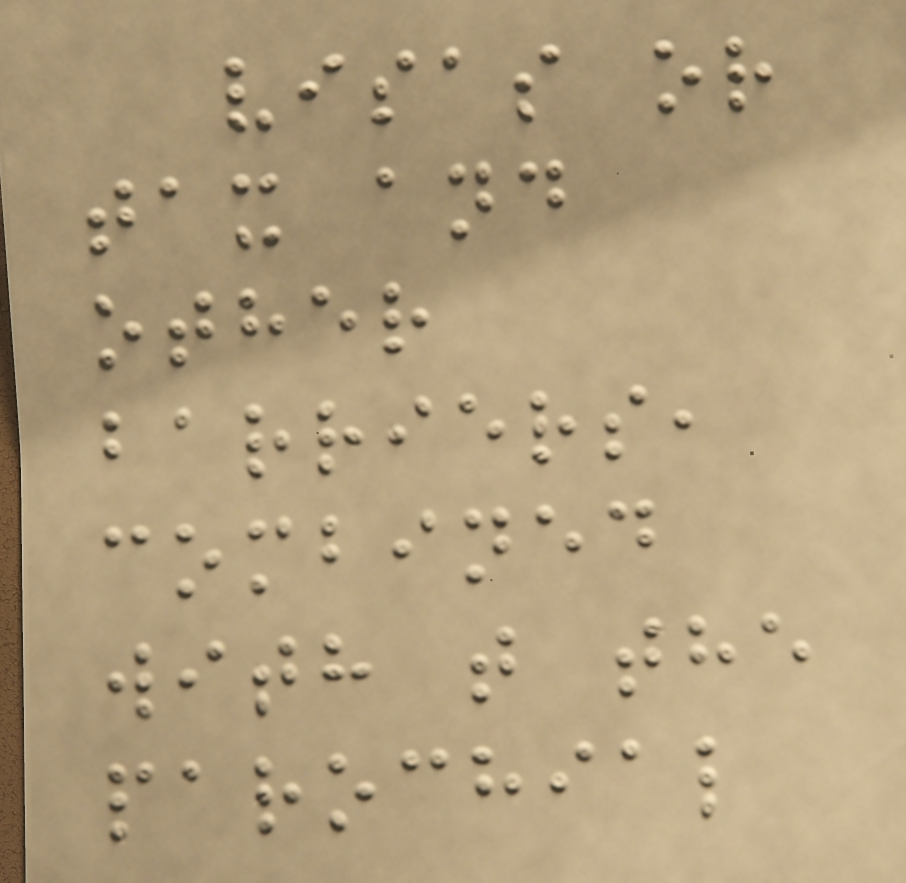visas or
tax and
other
barriers,
combined
with t the
parochial
